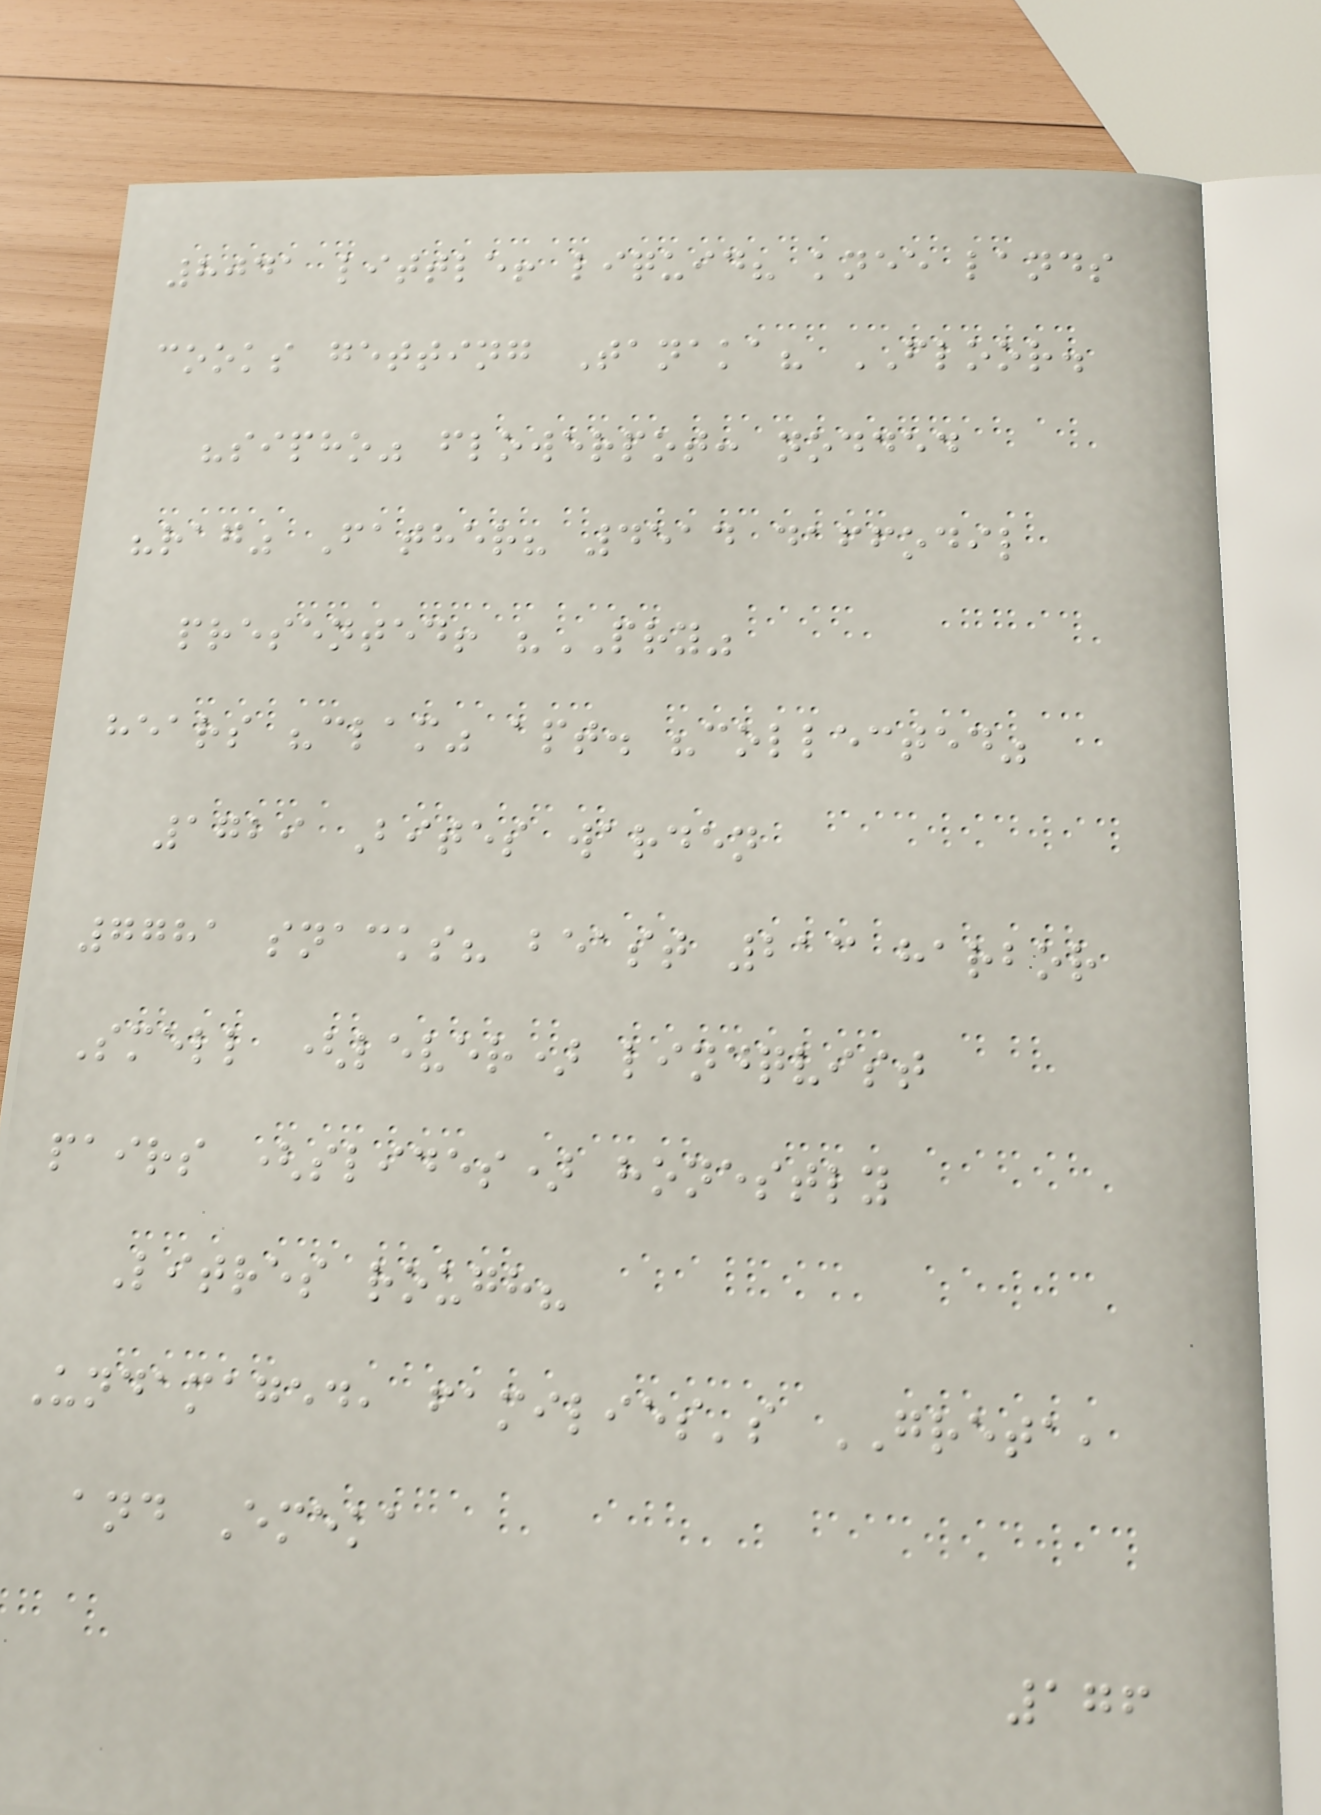8041 little! liquid? knee lands
cooks getting Tanaka? FLOOR.
"sipho" flowerpot: nodded
"rag" Father? 4514 daffodil
presented! "PRY"
hears "clam" apt. "collected"
1729 Bites warden
7781 snacks? beast 213 harbor
Smell (lever) lindqvist
pairs (slides) honestly
Litres rough?
Undamaged, families's GRETA,
and Emeka
176
